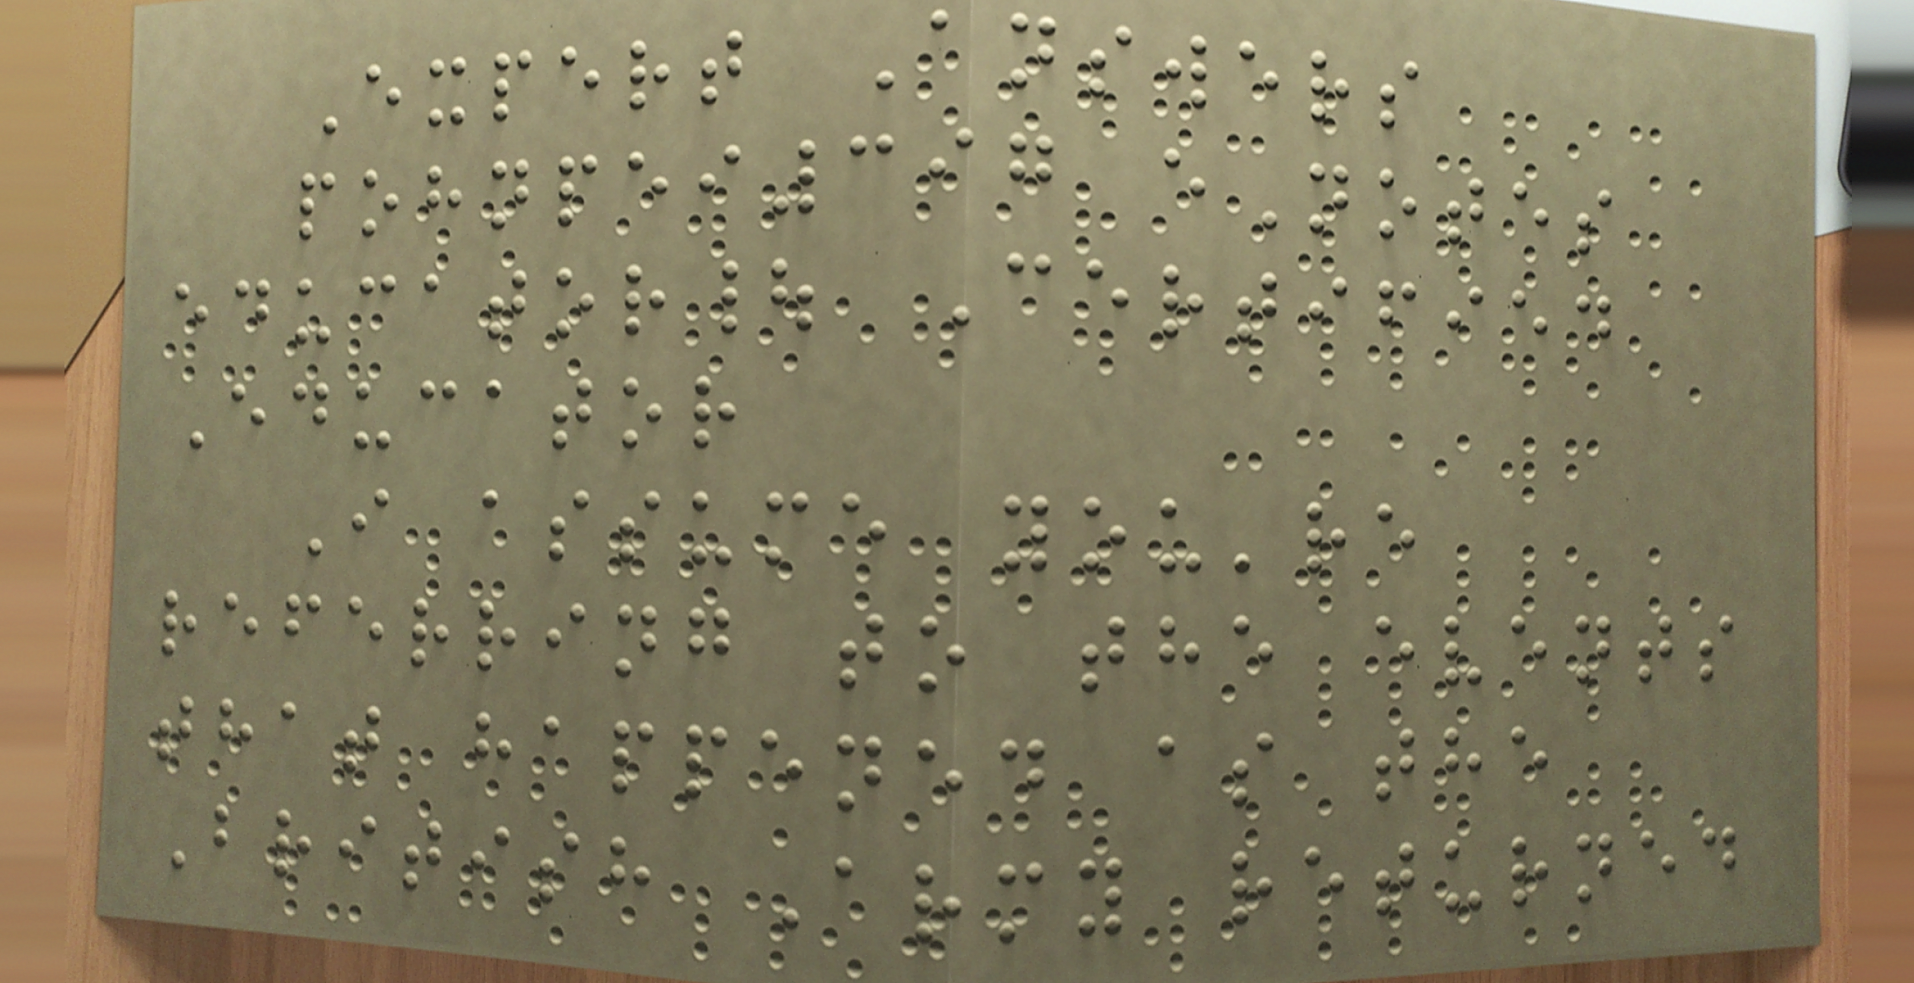Expert Answers
pohnpei397 eNotes
educator| Certified
Educator
I assume you're
referring to the events
that happened as the
British Army returned
